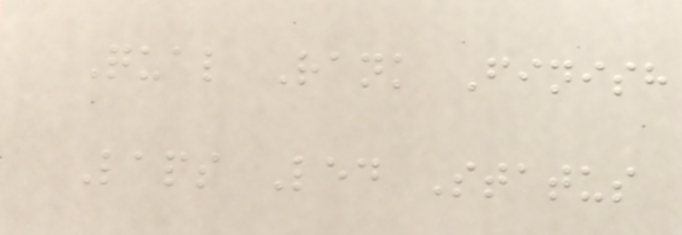Qual Rank Finish
Laps Led Status
